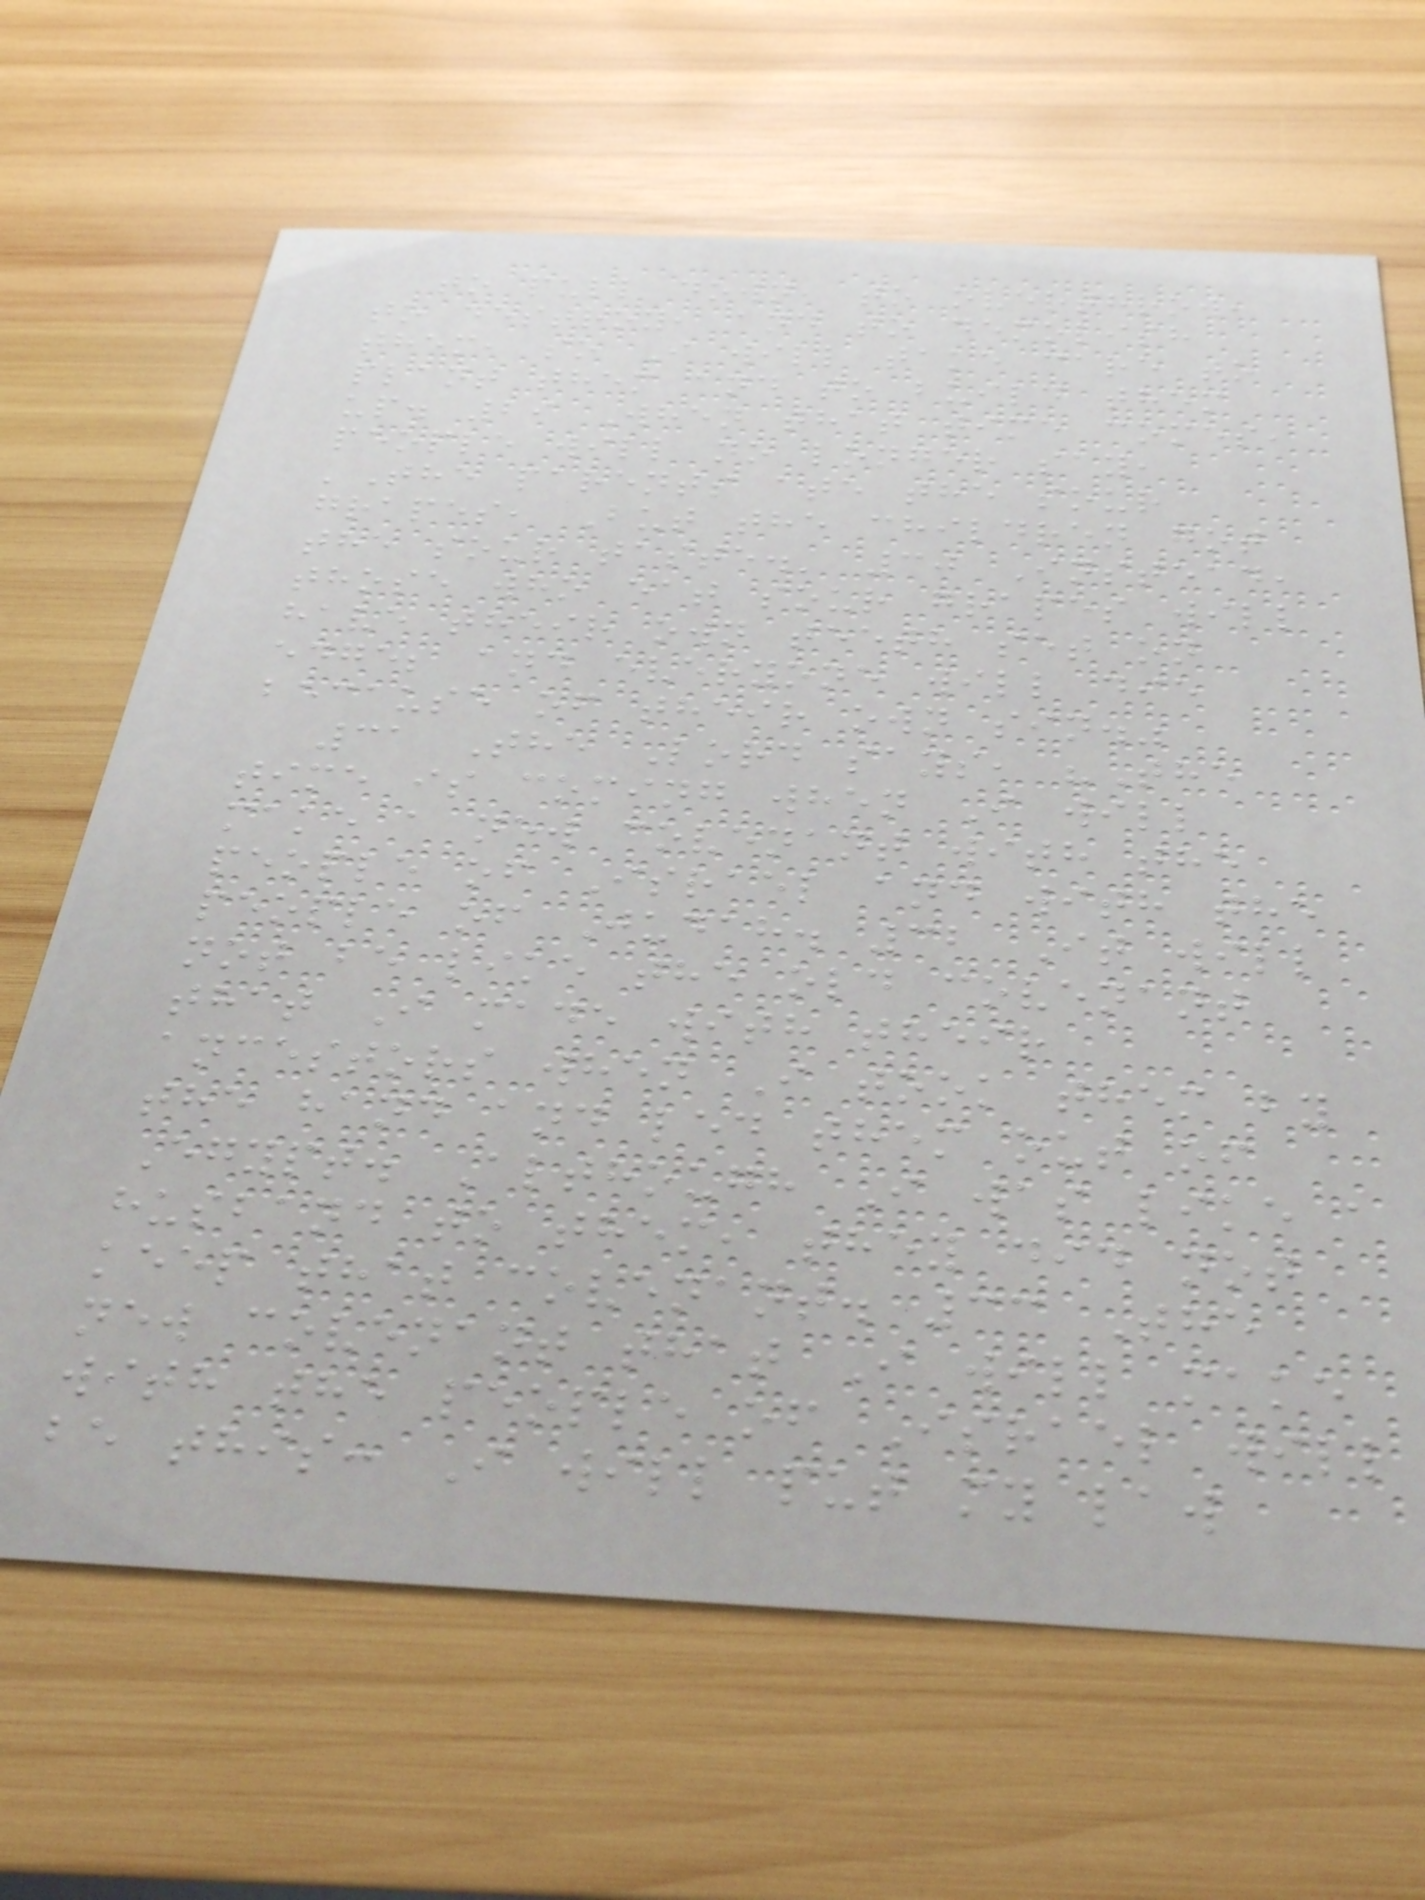to pull down, to overthrow,
to destroy, and to demolish
them, so I will take care to
plant them and to build them
up. 29 When that time comes,
people will no longer say,
'The parents ate the sour
grapes, But the children got
the sour taste.' 30 Instead,
those who eat sour grapes will
have their own teeth set on
edge; and everyone will die
because of their own sin."
31 The Lord says, "The
time is coming when I will
make a new covenant with the
people of Israel and with the
people of Judah. 32 It will
not be like the old covenant
that I made with their
ancestors when I took them by
the hand and led them out of
Egypt. Although I was like a
husband to them, they did not
keep that covenant. 33 The
new covenant that I will make
with the people of Israel will
be this: I will put my law
